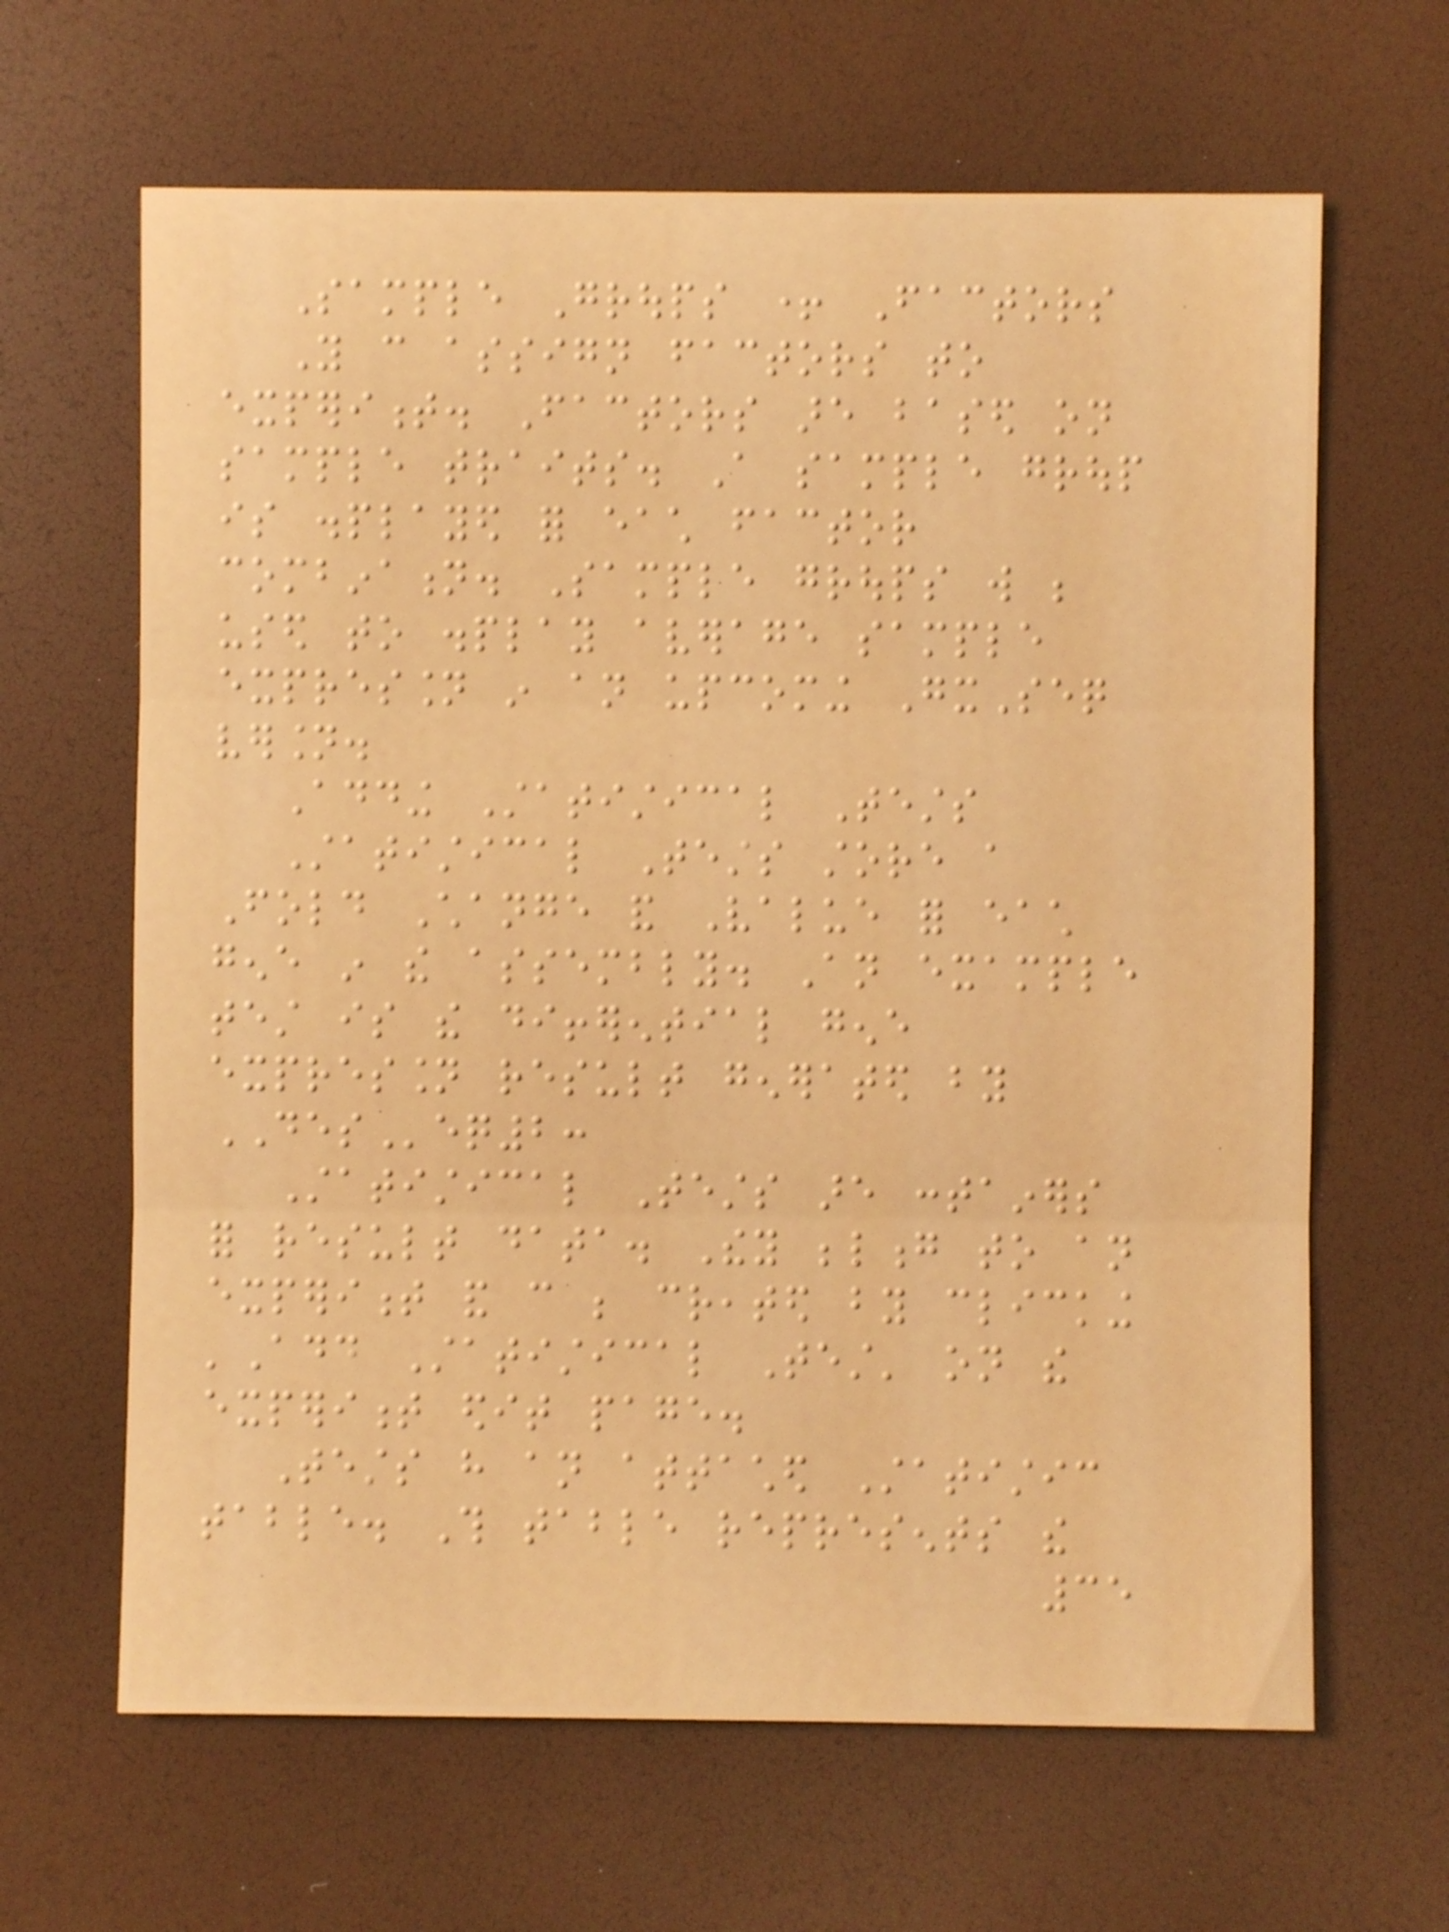Sample Groups + Factors
You can assign factors to
experiment. Factors are based on
sample traits. A sample group
is displayed for each factor
combination. Sample groups will be
used to display average sample
expression in an upcoming GxSeq
version.
Adding Statistical Tests
Statistical Tests store a
Fold Change and Value for each
gene in the assembly. An example
test is the differential gene
expression result generated by
DESeq2:
Statistical Tests are containers
for result data. They belong to an
experiment and can be created by clicking
'Add Statistical Test' on the
experiment edit page.
Tests have an attached Statistic
table. This table represents the
35
